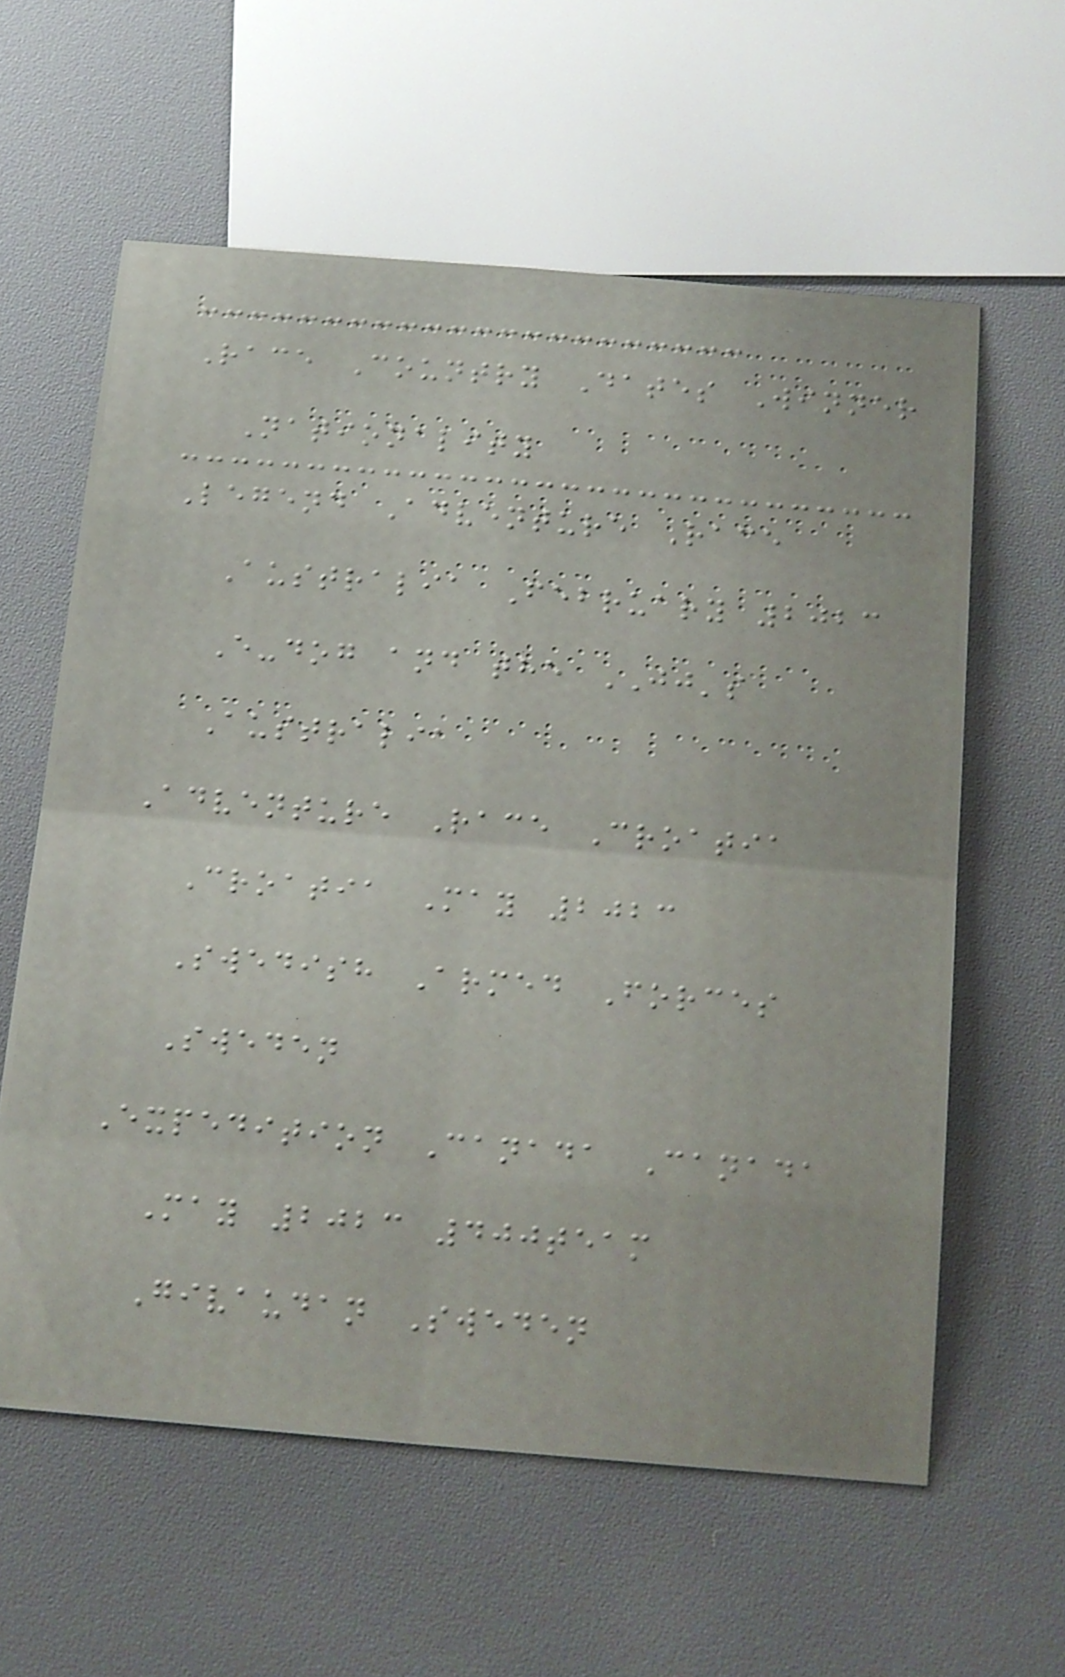Race Country Dates Winner
Nationality
Legend Adventure Race
Australia February 2023
E-dog and the JJ's
Australia
Adventure Race Croatia
Croatia May 2023
Swedish Armed Forces
Sweden
Expedition Canada Canada
May 2023 400team
Givaudan Sweden
